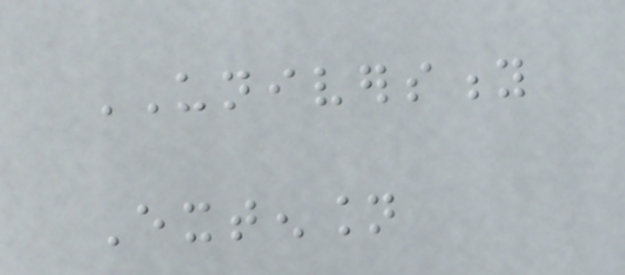UNIVERSITY
Extension
